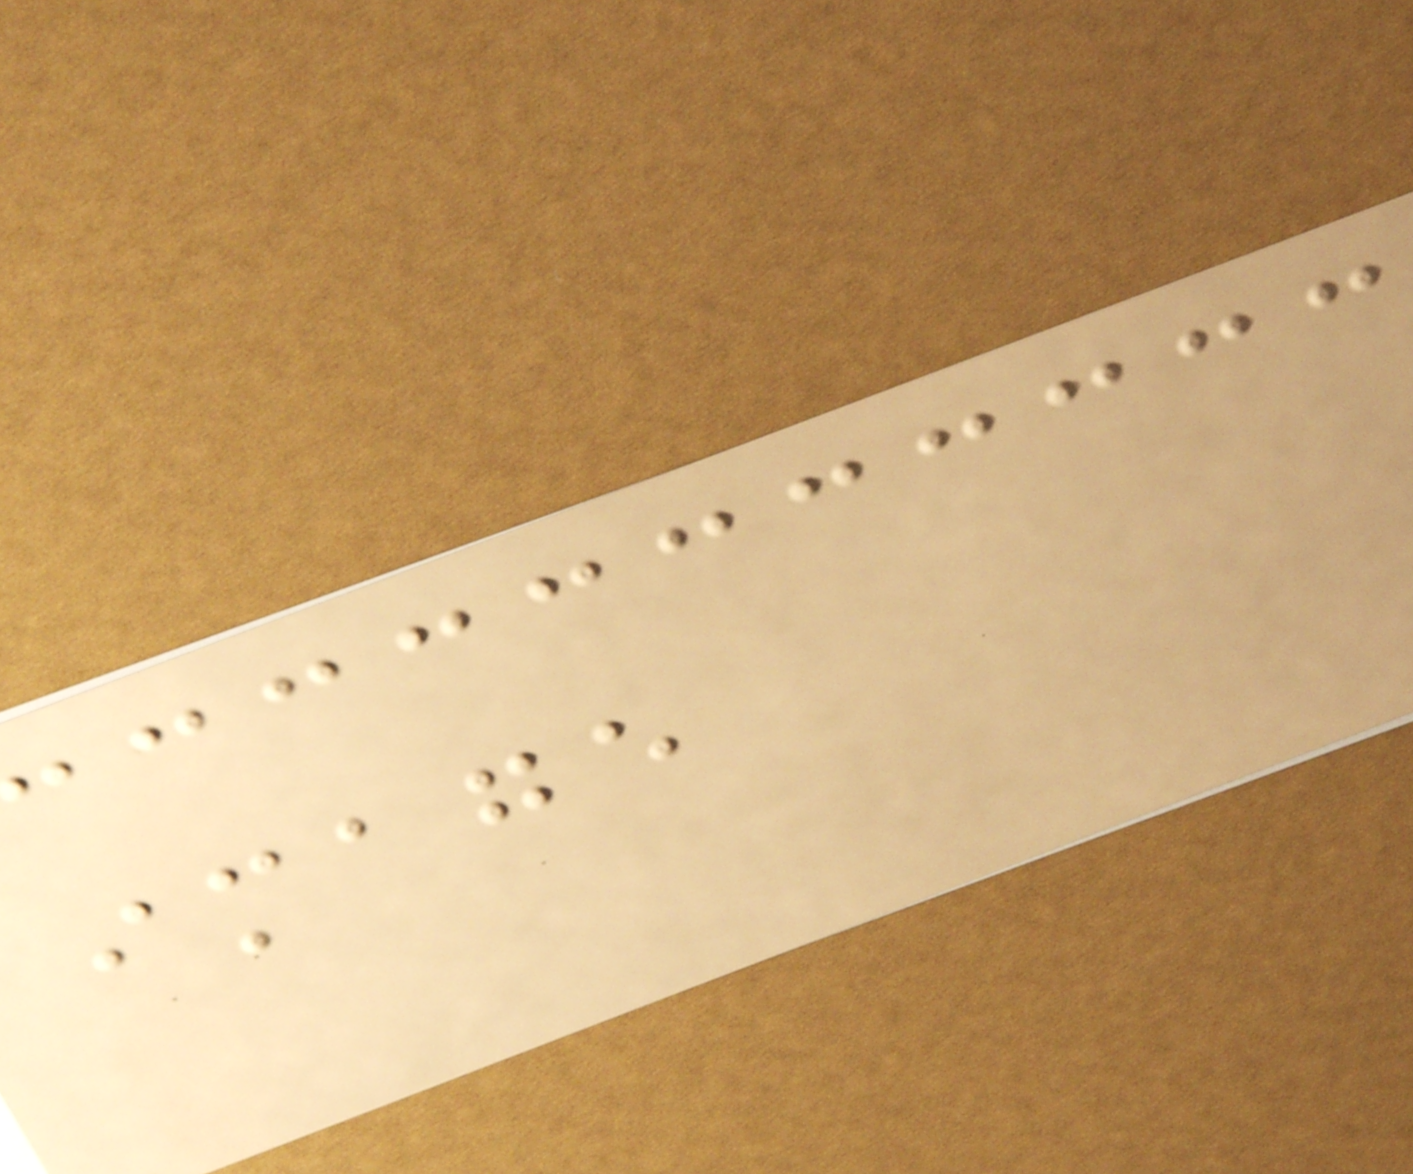image
